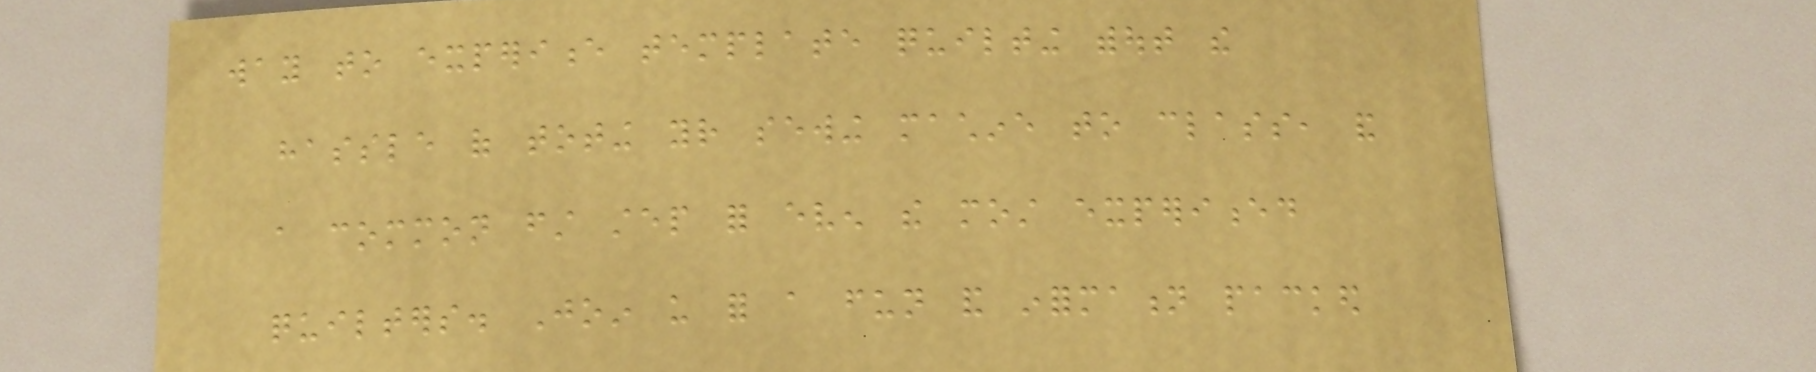way to experience template quilting without the
hassle of toting your sewing machine to class, and
a common first step for even the most experienced
quilters. Join us for a fun and information packed
